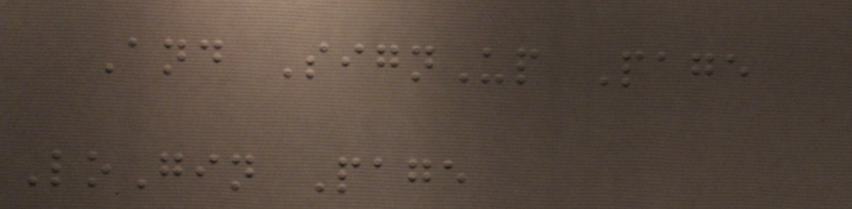And SignUp Page
LoGin Page
